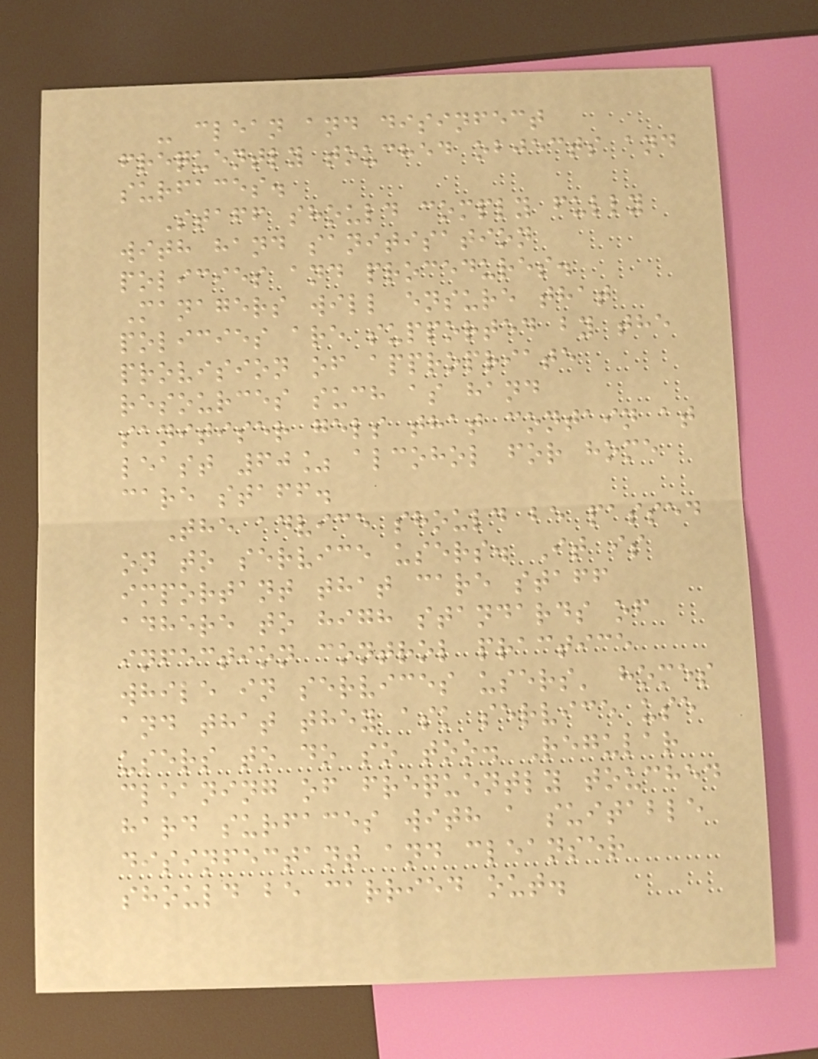- clean and disinfect
frequently touched objects and
surfaces.
Staff should comply fully
with hand sanitisation
policies and procedures.
Managers will ensure that
policies are supported by the
provision of appropriate
resources such as hand
sanitiser gels that contain at
least 60% alcohol for home
care staff.
The advice should be passed
on to service users. It is
important that care staff
adhere to high standards of
infection control practice
while in services users' homes
and that they ask service use
users to do so too. Regular
cleaning of frequently touched
hard surfaces with a suitable
disinfectant and cleanser
should be carried out.
